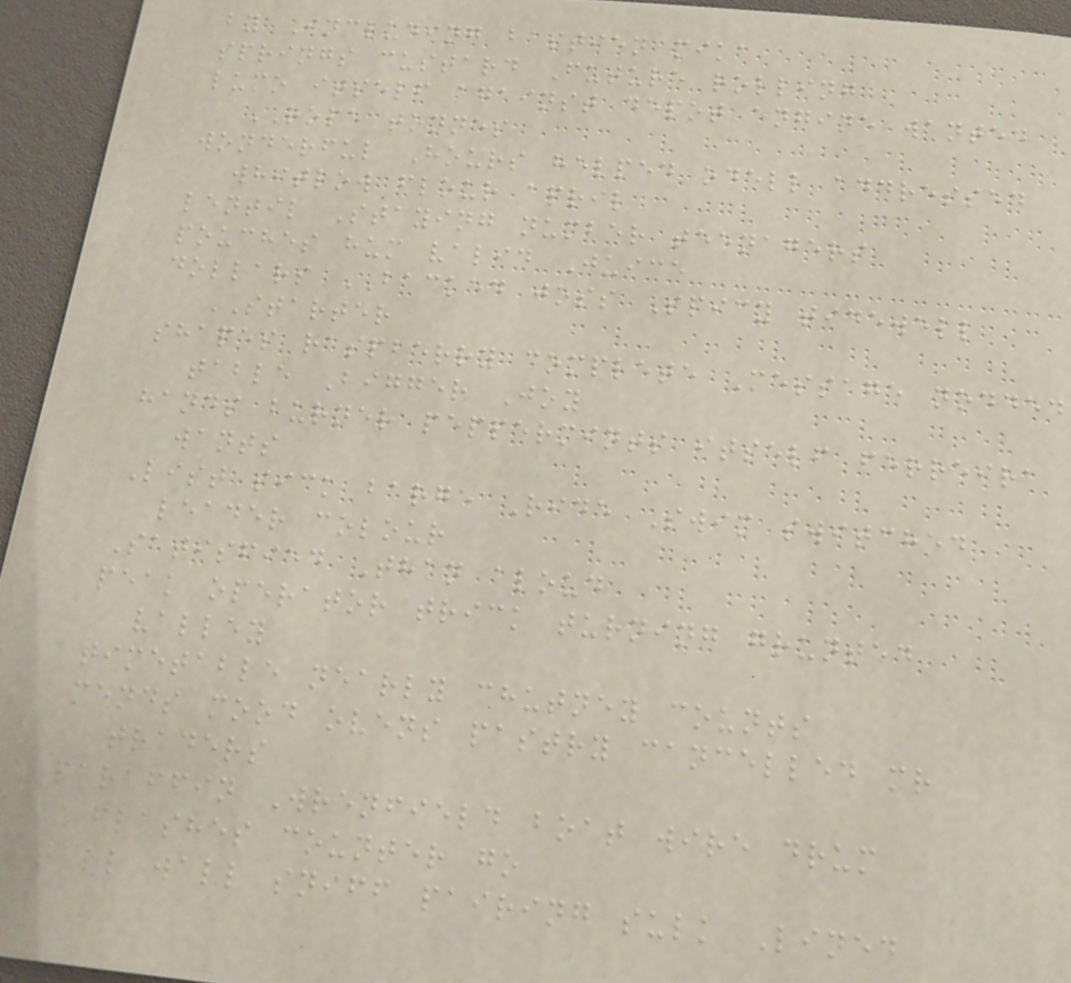by Including bastien mika
springs custard Future rolling
lumo itself against depot engine wanted
ROPE tonnes
wonderful Hours helped odell addressed
whitlow flour april
lentil Staying number teenagers
pouches hum valid Juice
dollars BACKED joss Spicy tidewell
STARTER
shapes raspberry complete Message nodded
table Bigger Joy
hands burner peppermints itself ferreira
wants
List sick barge Ride Swim switched
leader colour
Satisfied Than aloud
peak operator trick turning grunted
valley
timetable nearly chutney counts
mends mood ovens pastry cancelled mr
traders
paraffin Wrenfield boat wire drum
flashes counter go
tall wall sniff pairing sulk Lined
